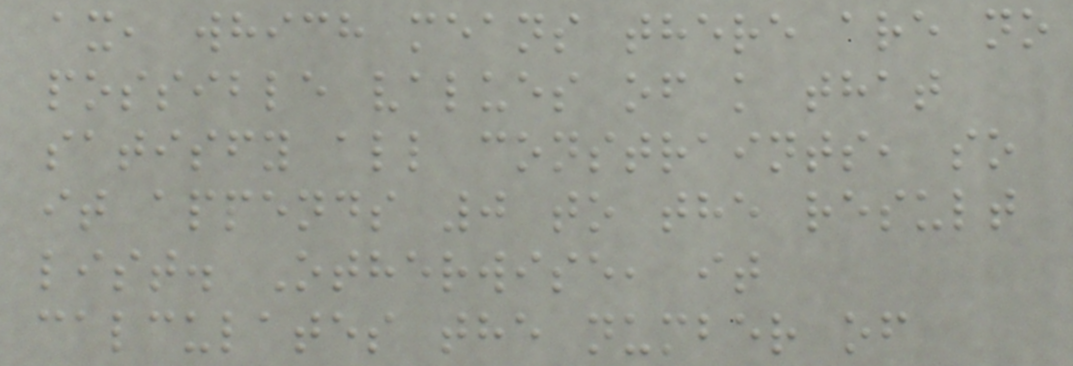ax, which means there are no
possible values of k that
satisfy all constraints, so
it appends 0 to the result
list. Otherwise, it
calculates the number of
